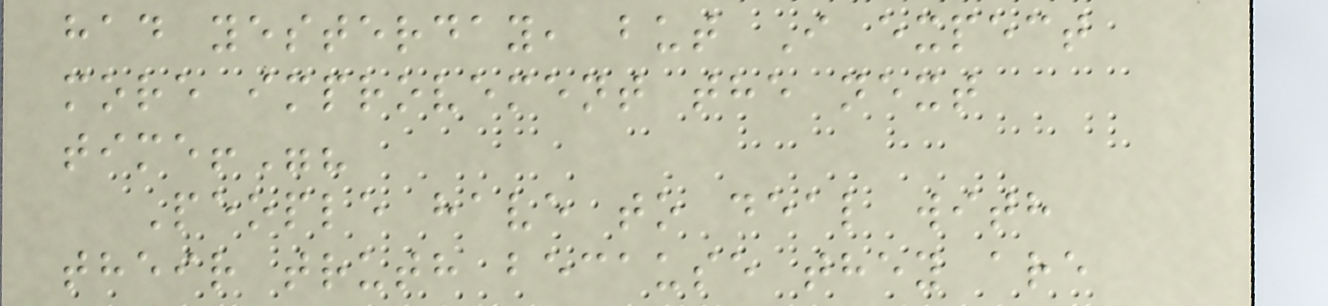had yesterday, but I expect
more improvement the next
time!"?
People have to deal with
their truth because they are
